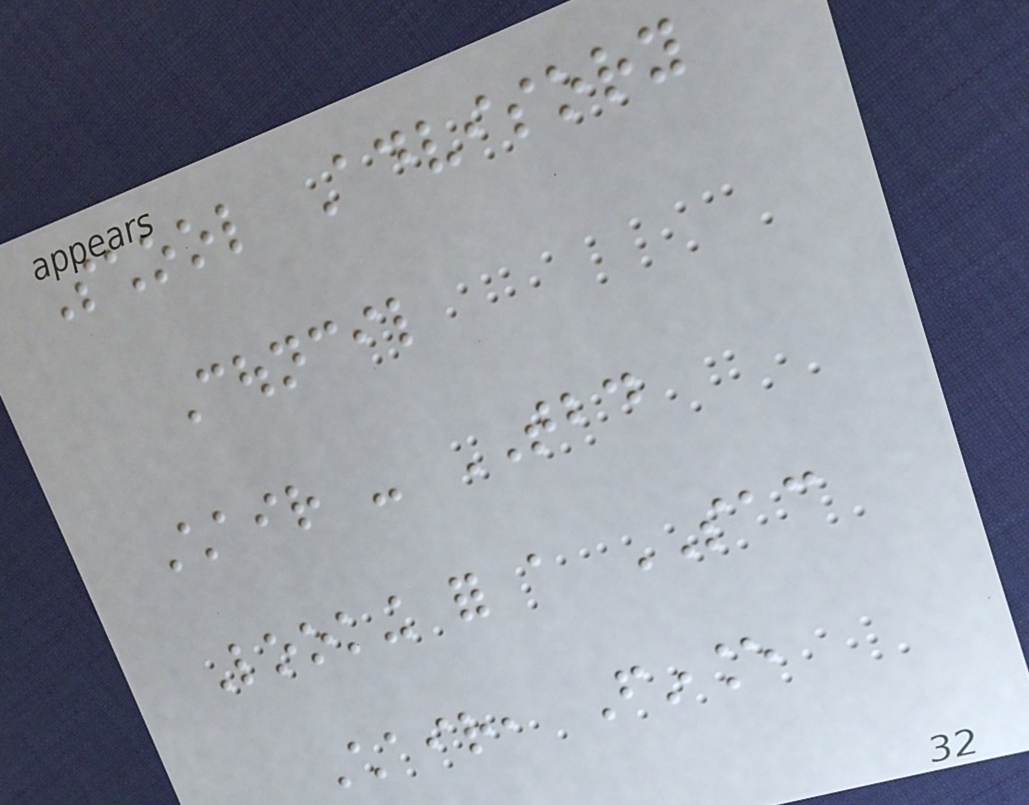School Advisory
Council
Chair - TBD
Looking for a SAC
Chair, Finance
